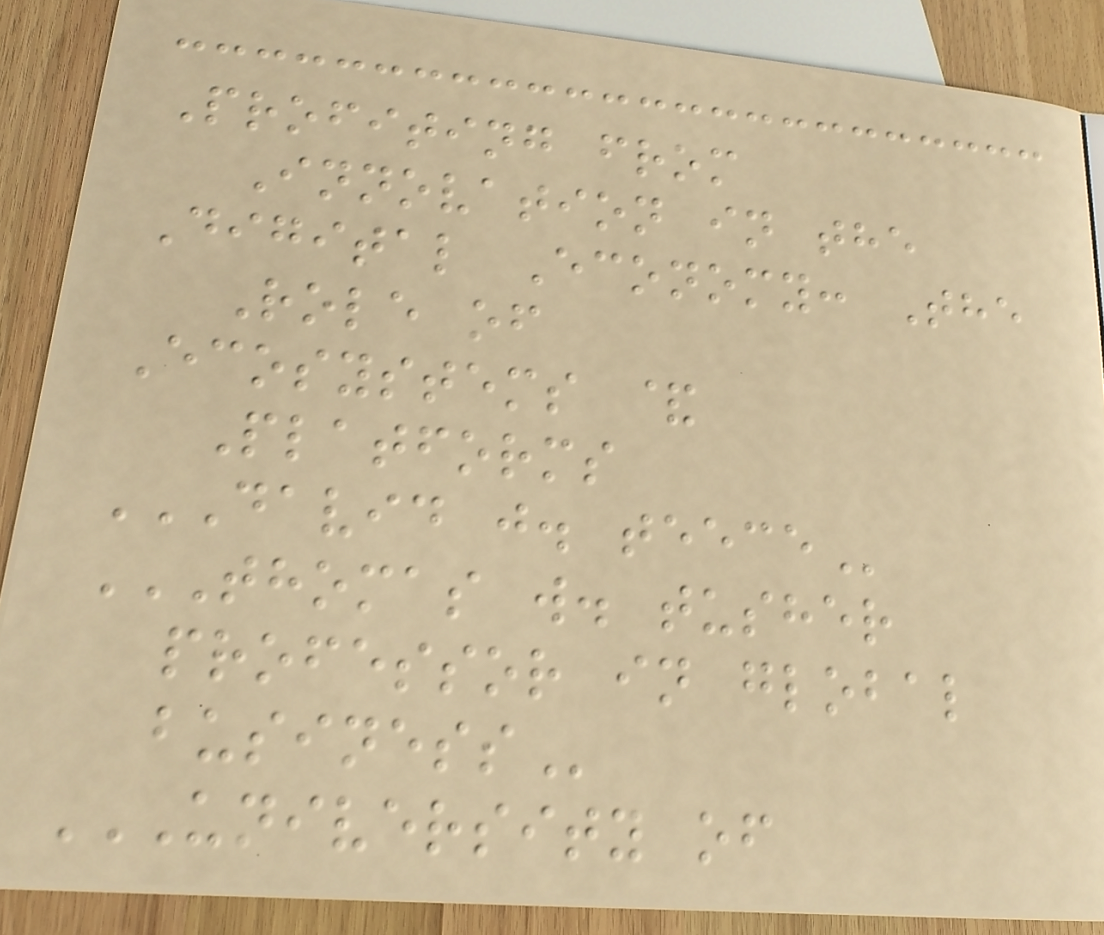Profiting from
Innovation in the
Digital Economy: The
Role of
Ecosystems &
Platforms
DAVID J. TEECE
THOMAS W. TUSHER
PROFESSOR IN GLOBAL
BUSINESS
UNIVERSITY OF
